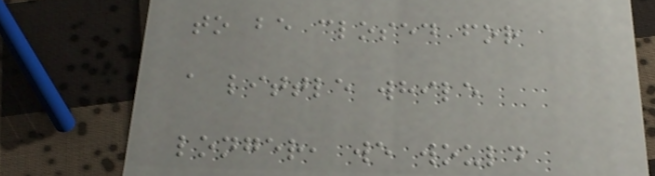to be closed for
a little while
longer, we would
